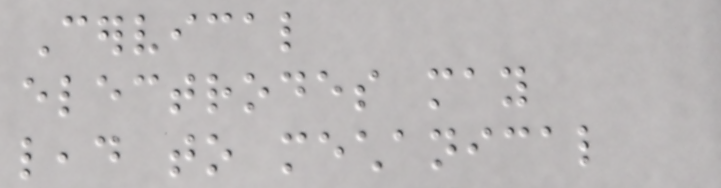Cervical
electrodes may
lead to mechanical
